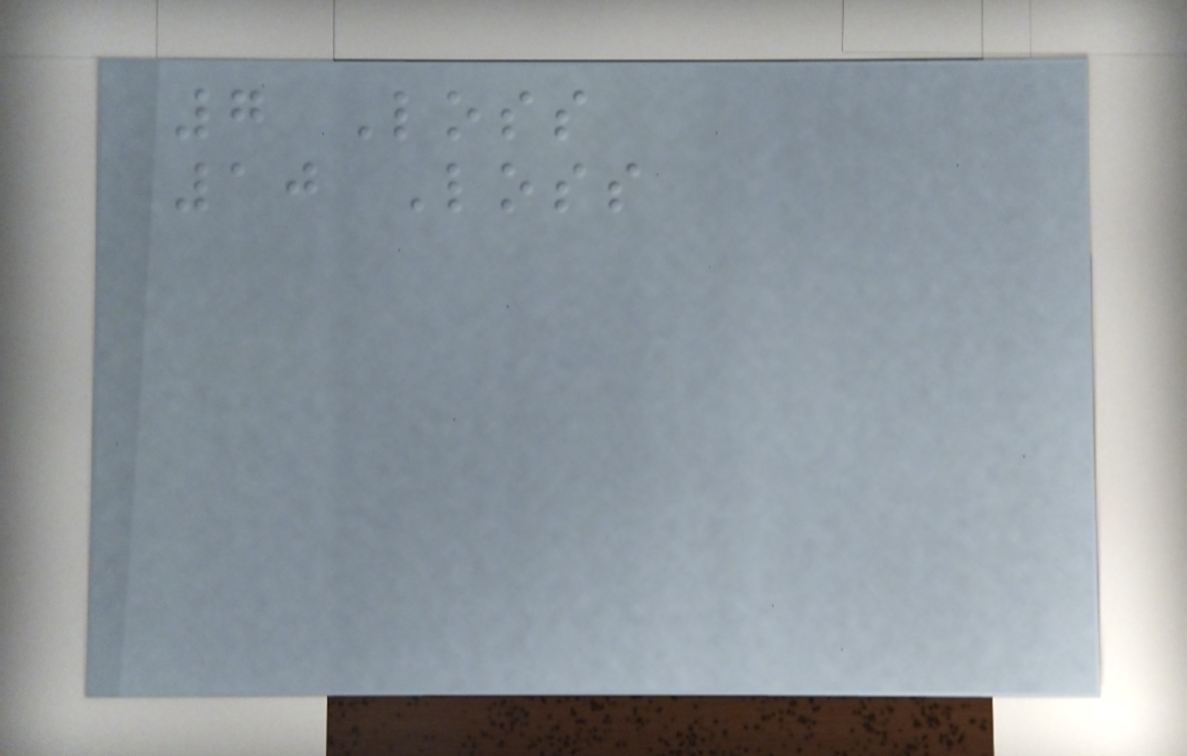7 Loss
10 Loss
